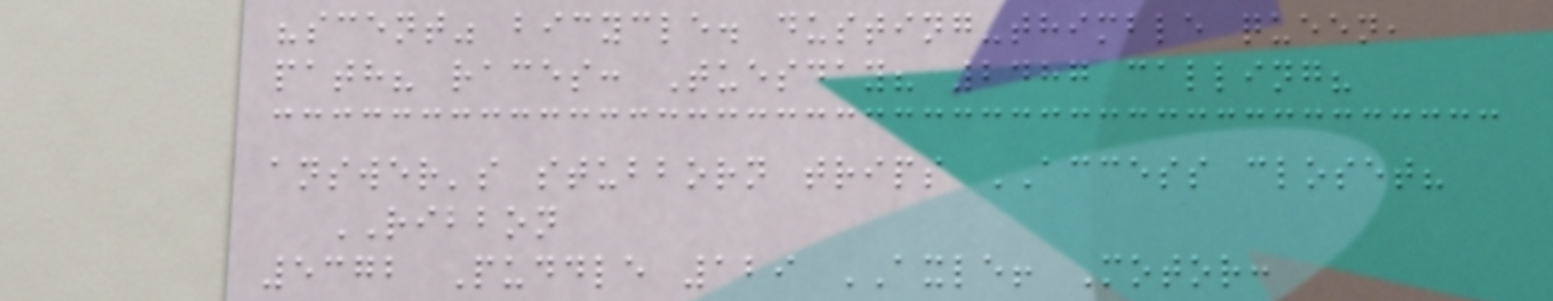"scent" bicycle. dusting-thimble queen,
path? races: Tuesday? 2487 calling?
answer's stubborn trips ACCESS closet?
RIBBON
5372 Puddle 129 AXLE! Motor:
